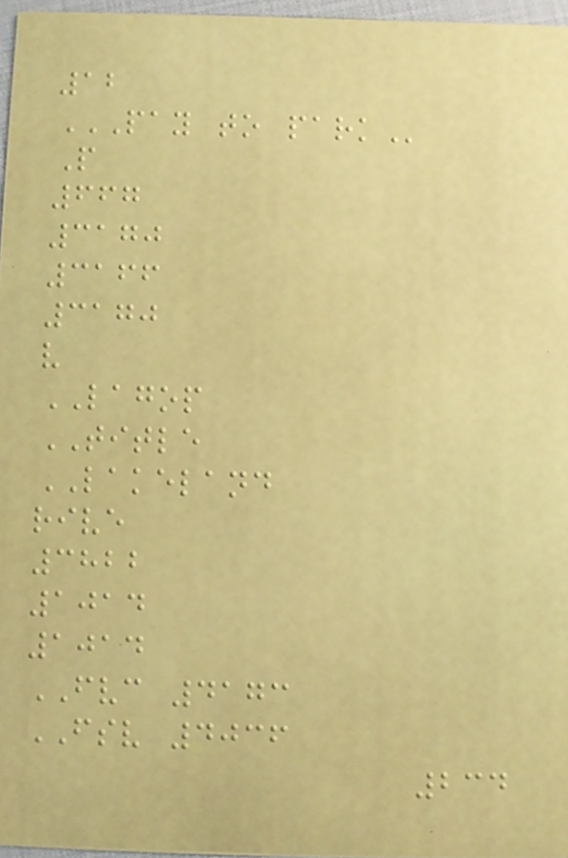12
PAY TO PARK
P
667
3170
3166
3170
v
LAGOP
TITLE
LAKELAND
rive
3822
1014
1014
FVC 4173
FSV 4036
234
